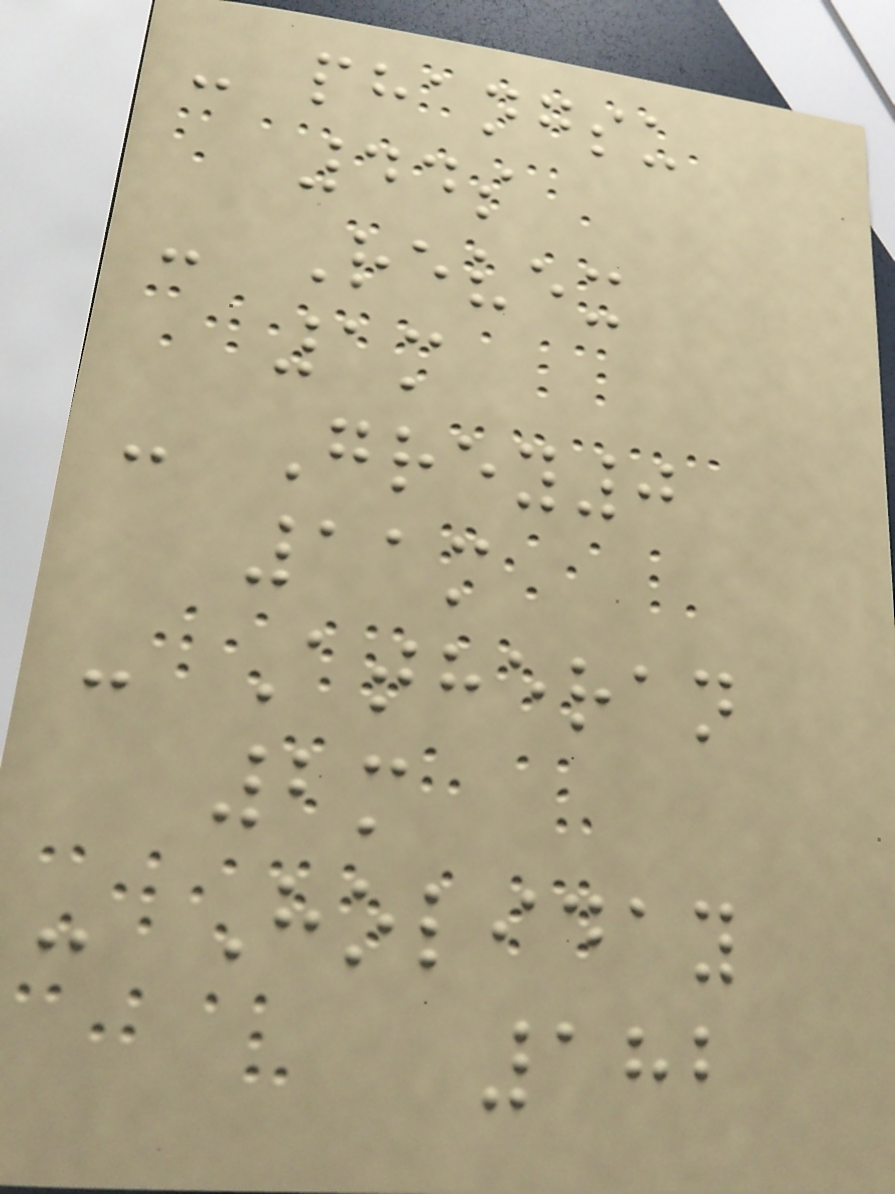- phangsu
44s
- Revex
1m
- Grey0
11m
- Atheran
2m
- Holiday
182
